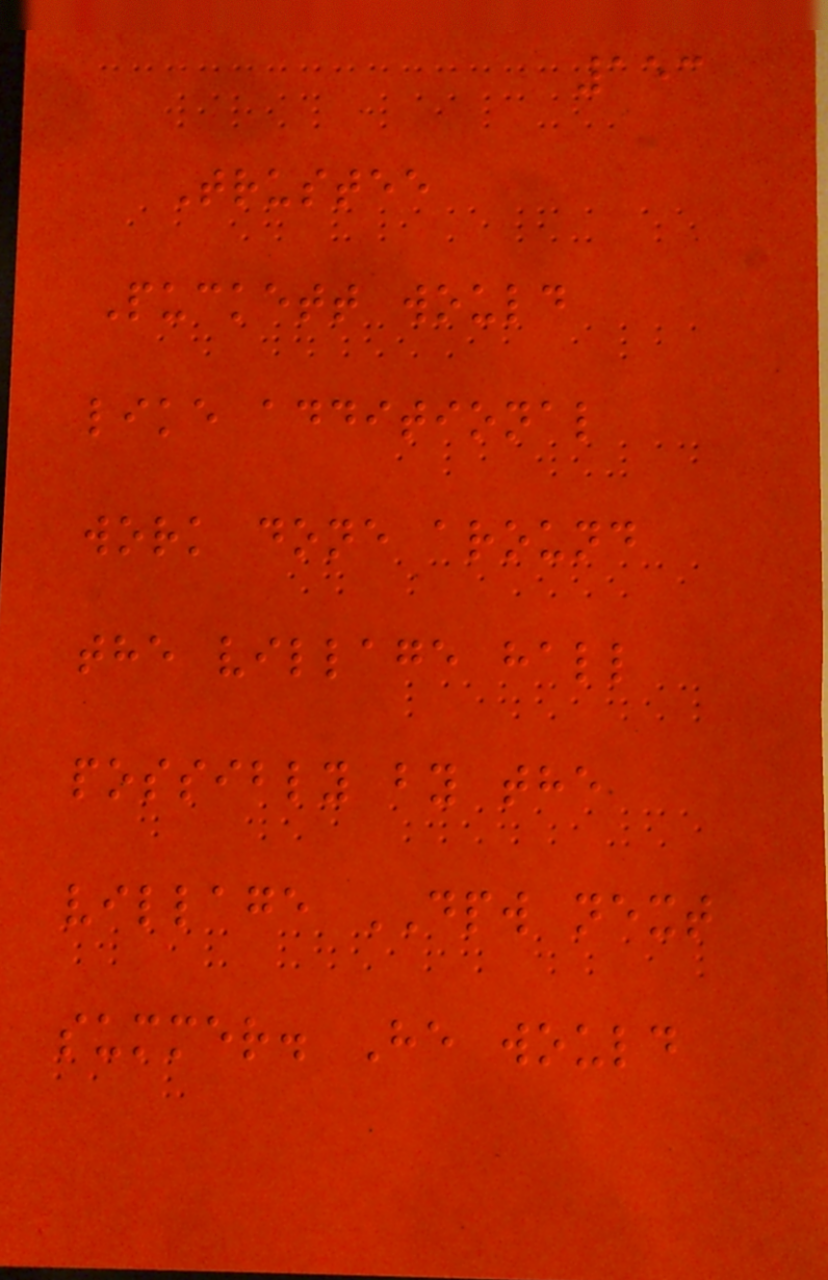153
Trustee
Puckett would
like additional
work done around
the village hall
possibly by the
village DPW next
summer. He would
